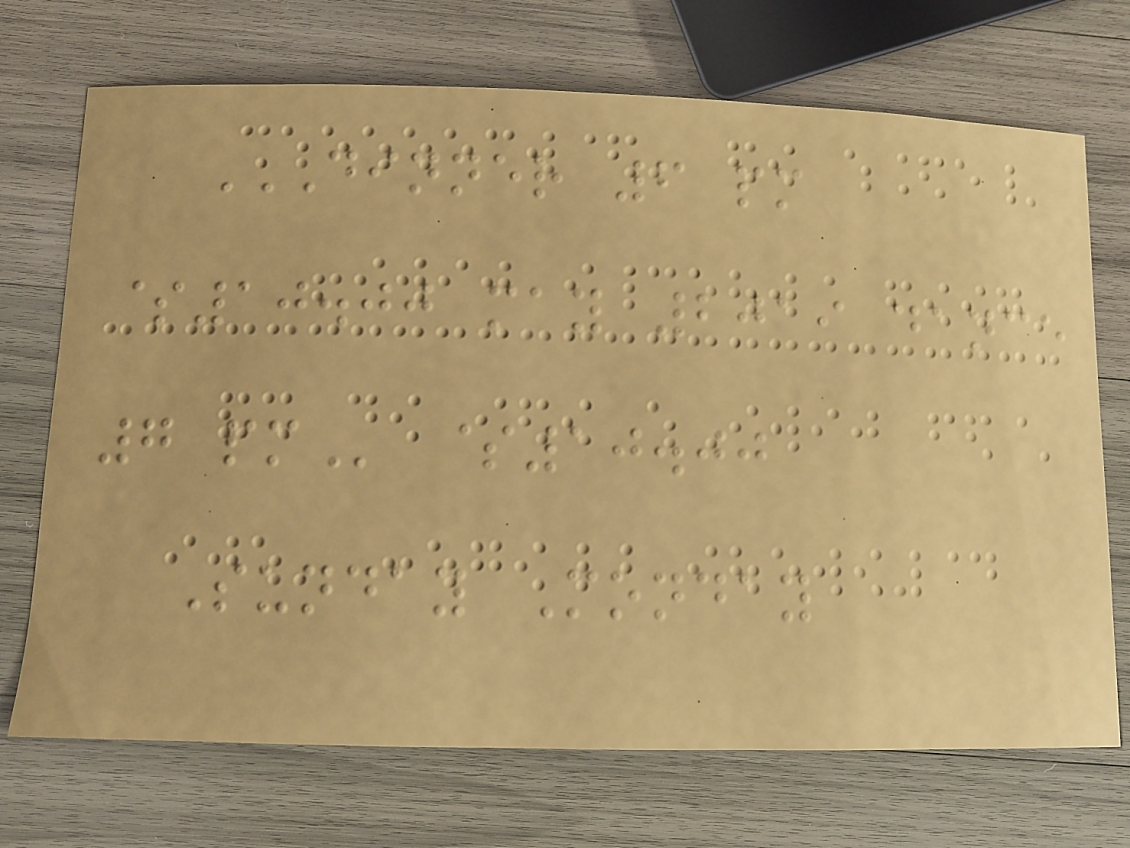DINNER 6 PM
$10.00 MAY 2019 DANCE
7 PM $10.00
Sunday Monday
